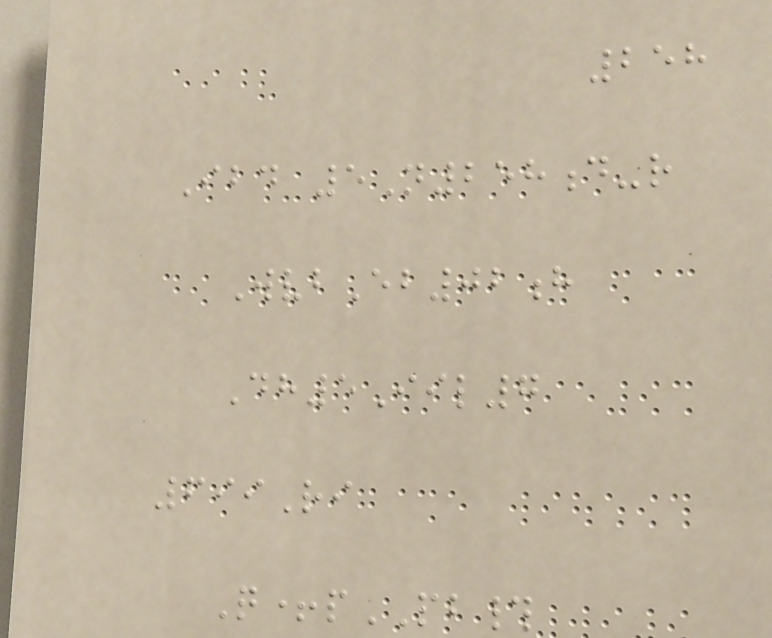258
Ibd 5N258d-r
WvbEb02h
Dh5Iil7
699Ri
Q+pPB#
